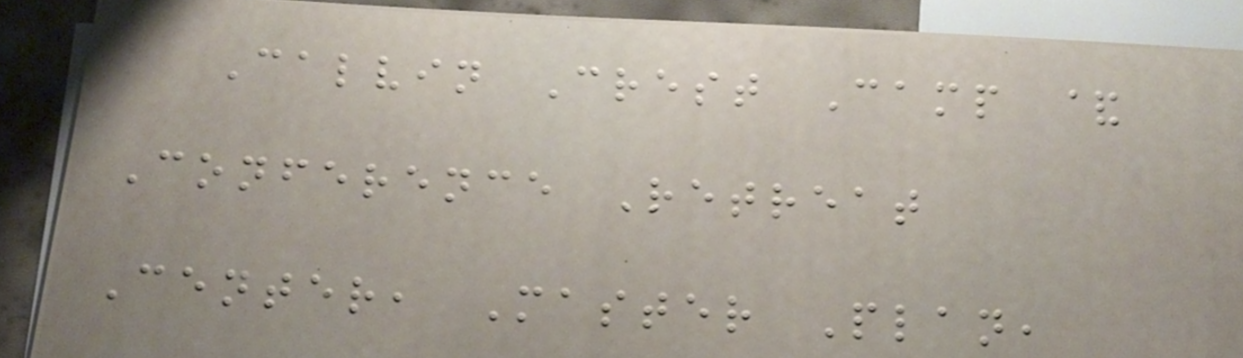Calvin Crest Camp &
Conference Retreat
Center, Master Plan,
